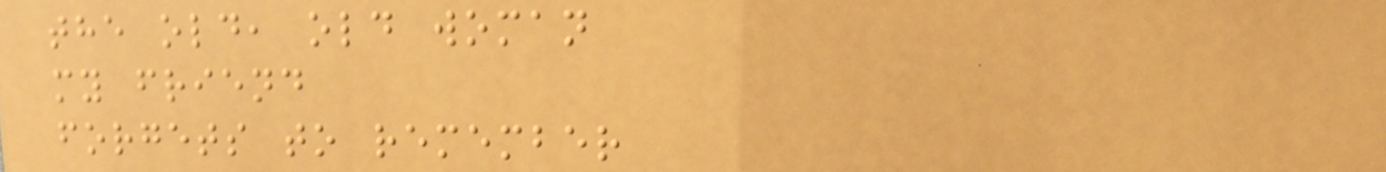the old, old woman
my friend
forgets to remember
